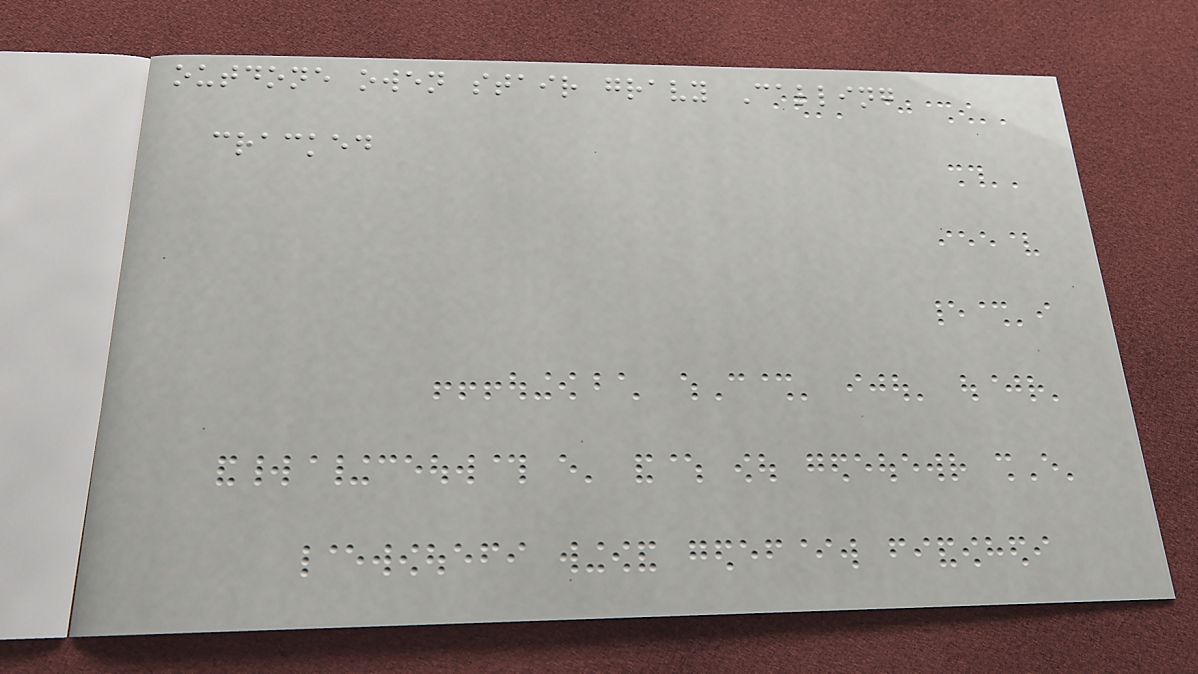outdone owen stair gravy Calling
cracked
